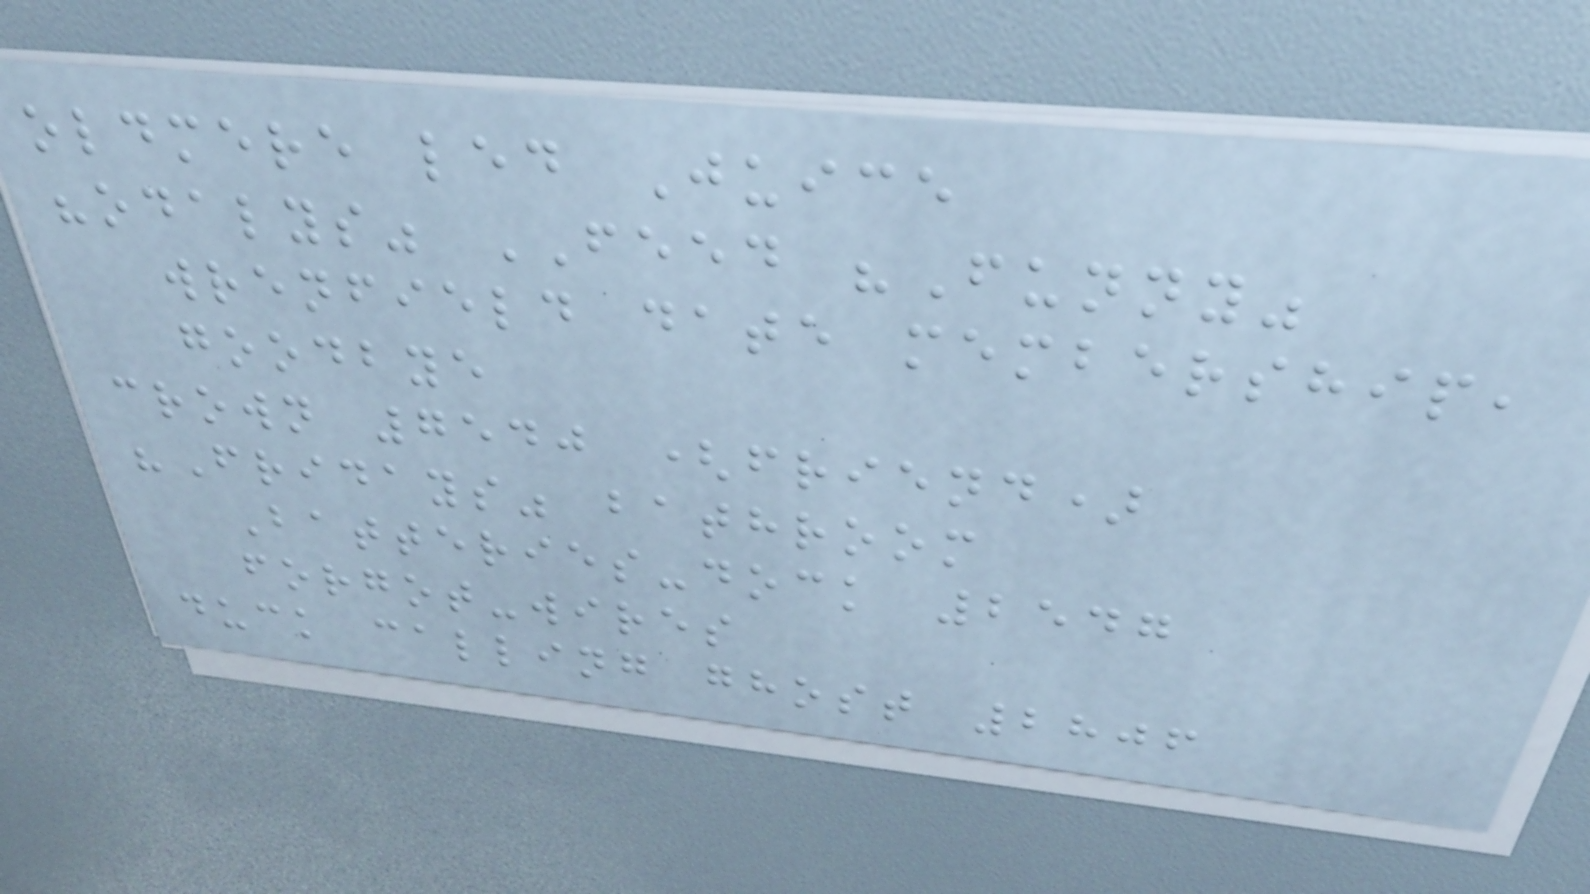oldmere led Juice
"odalys" FEED "Funny"
wrenfield date membership,
goodbye
crown 7540 (friend)
"Fridays" bathroom
Batteries-dock 2547
forgot-wires
duck calling ghost 2806
